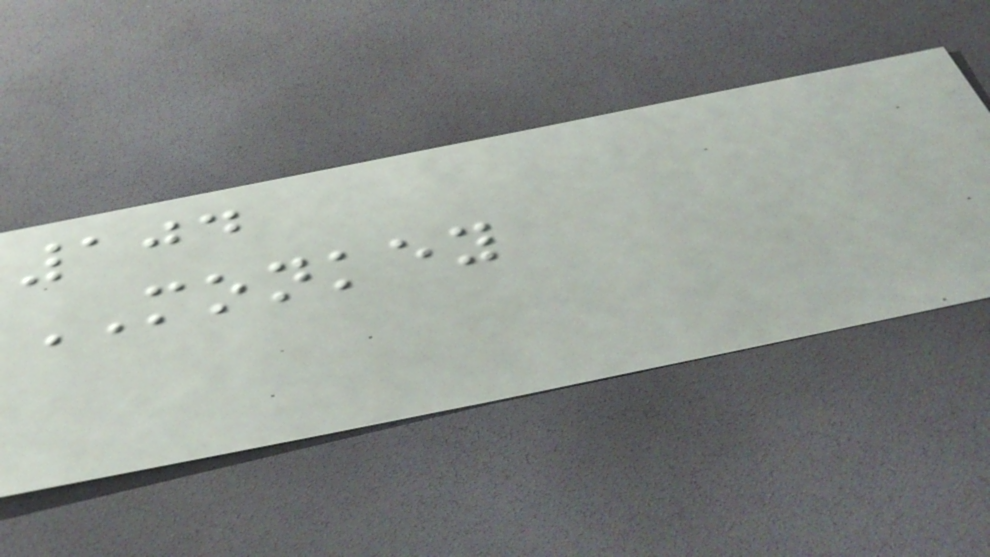104
MONKEY
